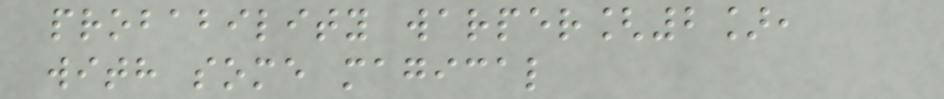probability warper[2],
with some magical
